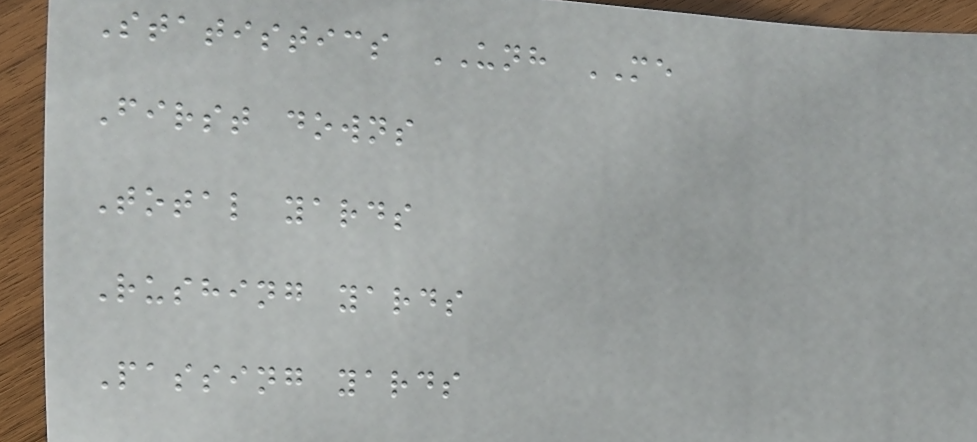Statistics UNH ME
First downs
Total yards
Rushing yards
Passing yards
